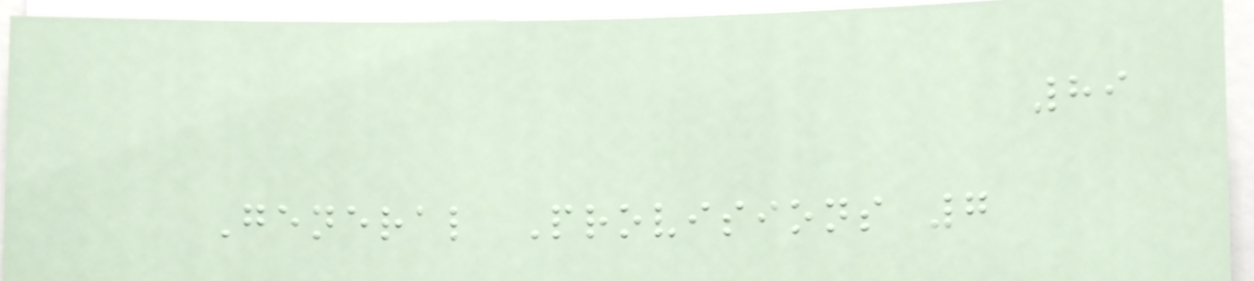89
General Provisions 7
